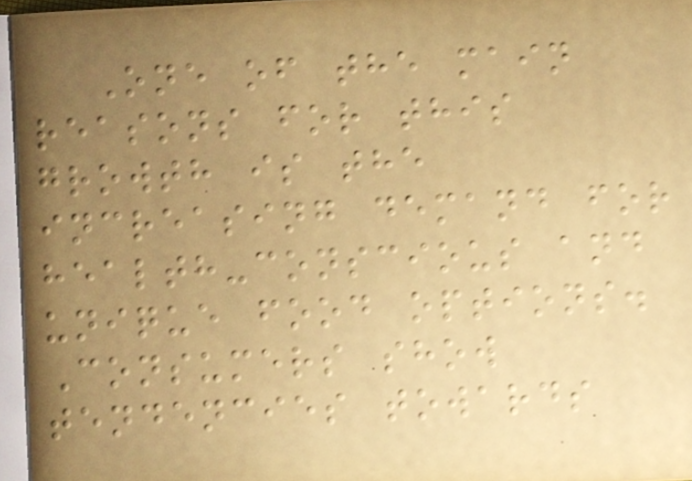One of the main
reasons for this
growth is the
increasing demand for
health-conscious and
unique food options.
Consumers show
tendencies towards
